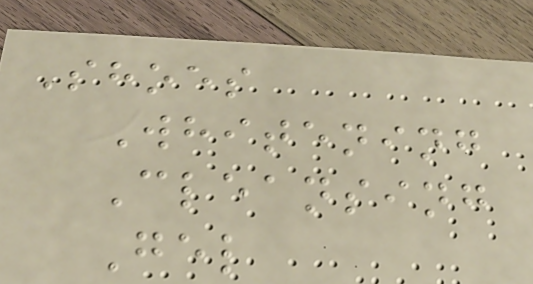Shoes
Whitening
Cleansing
Gel
